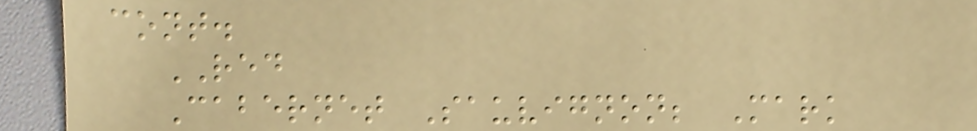cont.
RED
Cabernet Sauvignon; Mark
